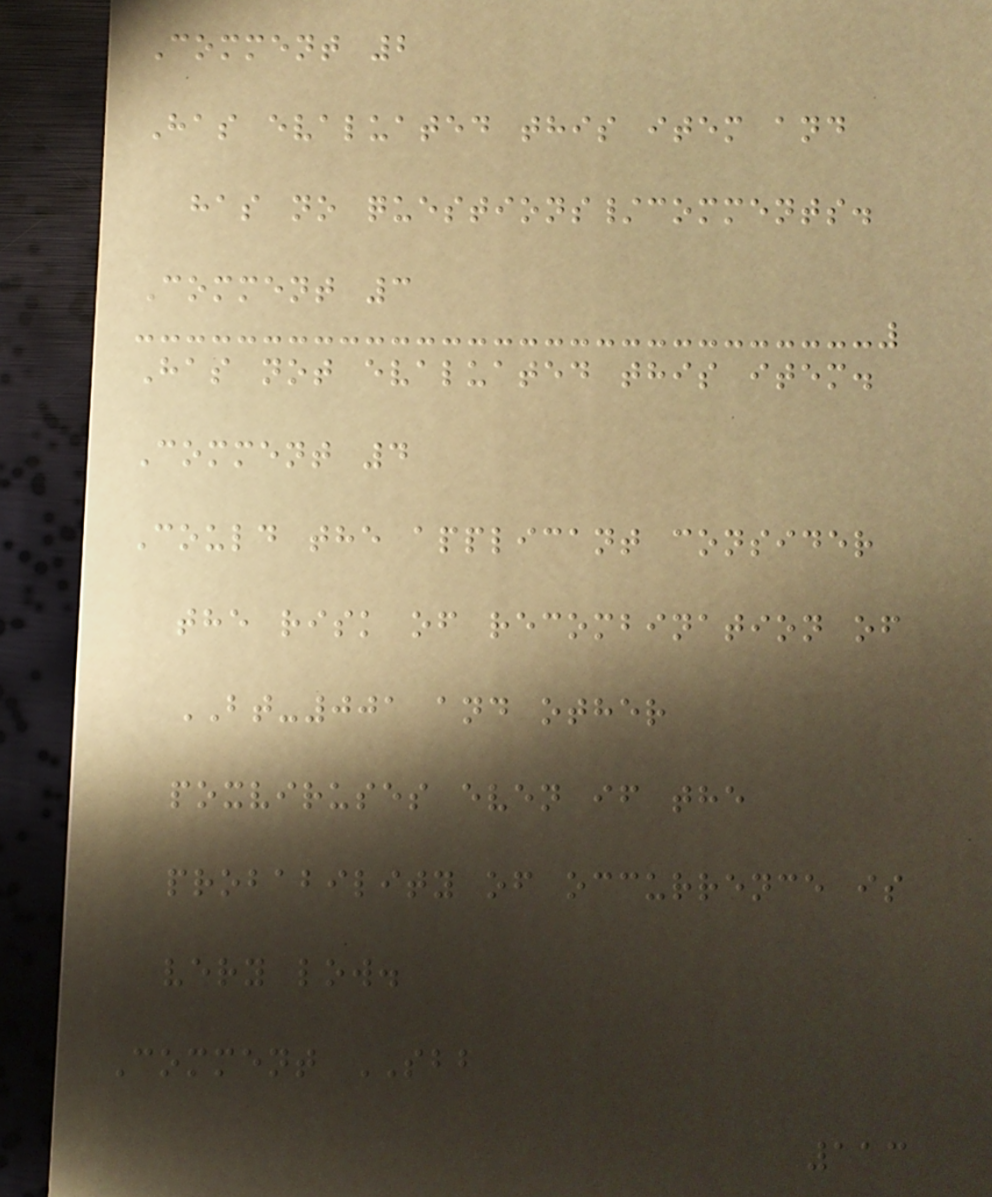Comment 2
Has evaluated this item and
has no questions/comments.
Comment 3
Has not evaluated this item.
Comment 4
Could the applicant consider
the risk of recombination of
BT-001 and other
poxviruses even if the
probability of occurrence is
very low.
Comment SBB
113
